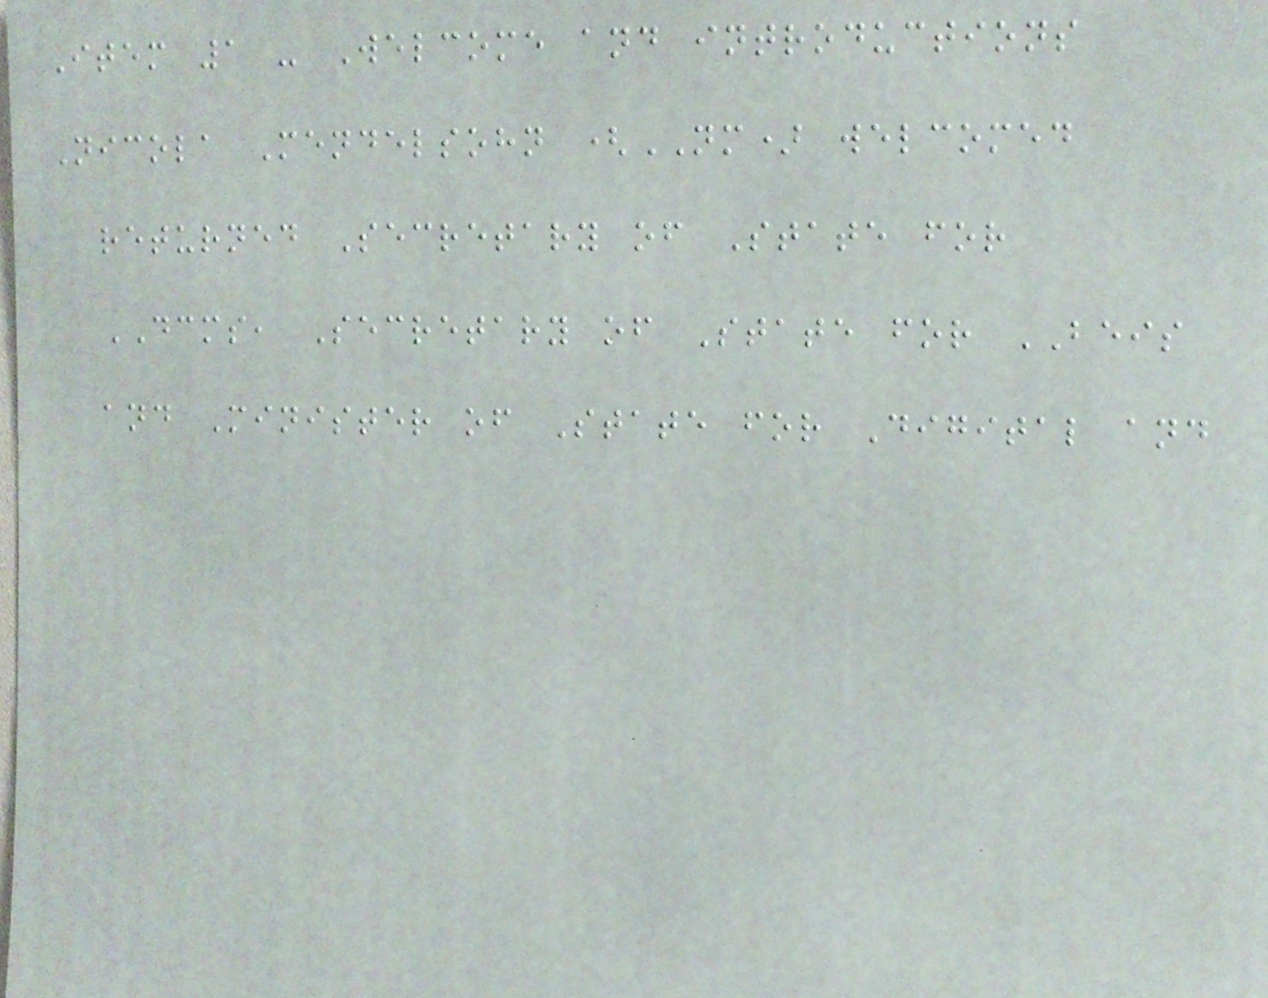Item 1 - Welcome and introductions
Nicola Mendelsohn (NM) welcomed
returned Secretary of State for
DCMS, Secretary of State for BEIS
and Minister of State for Digital and
